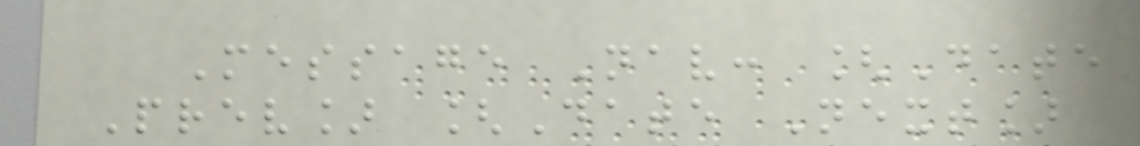Message Nav: [Date
Prev] [Date Next]
